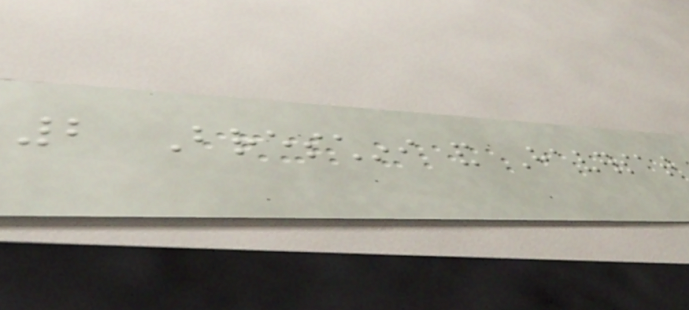2 Breschini and Haversat
